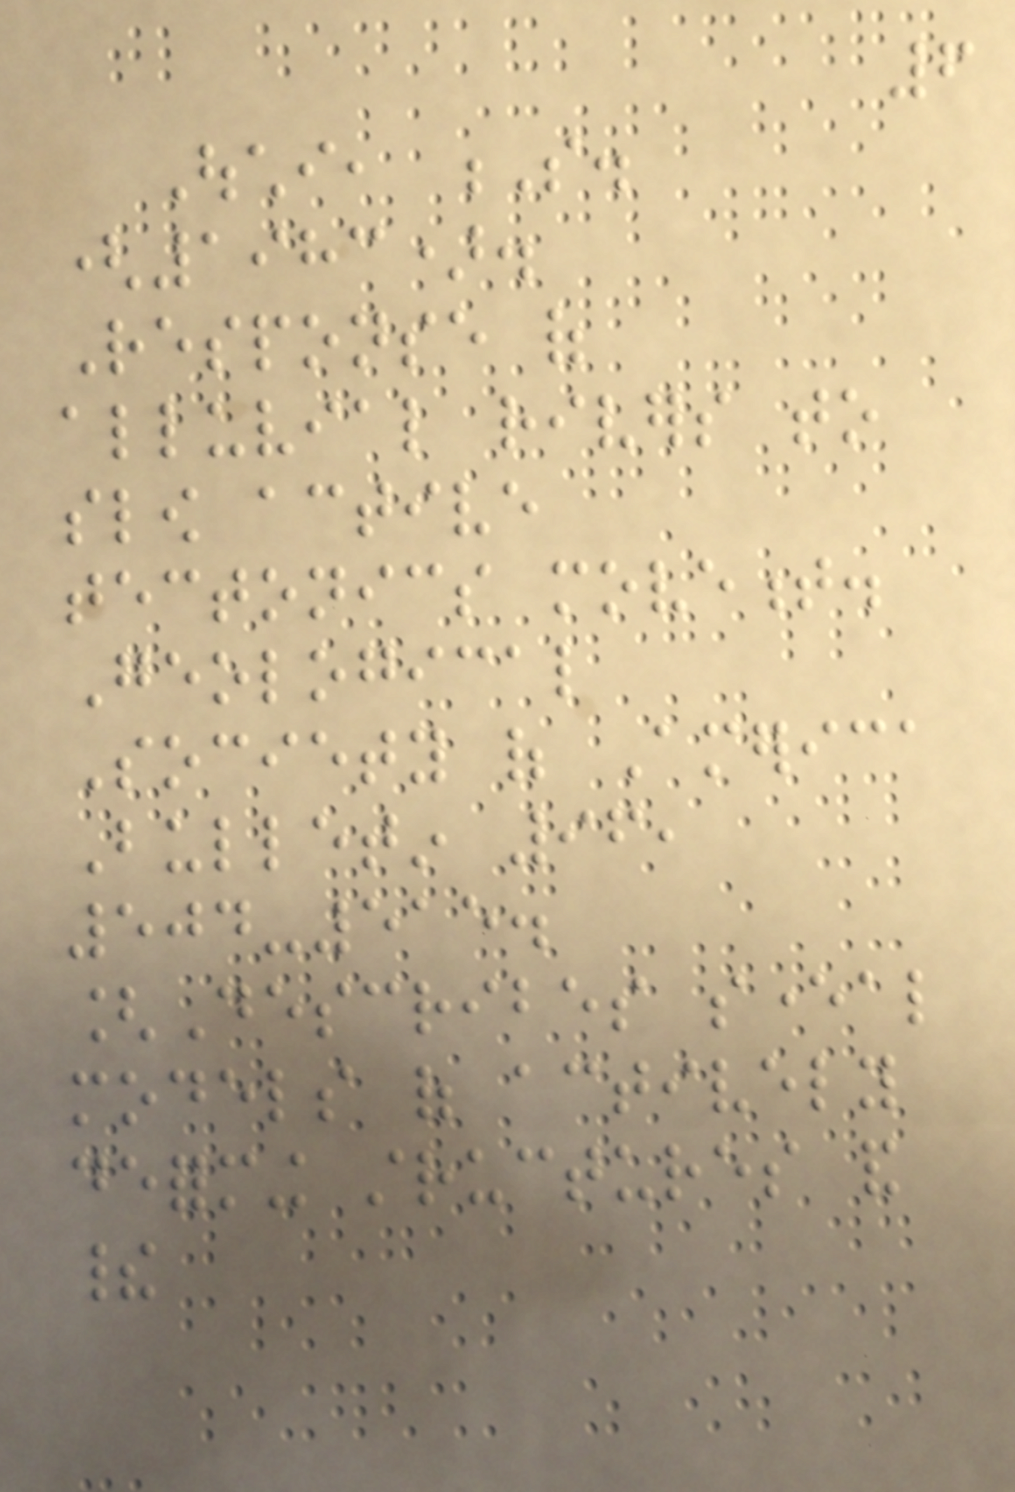6
Ouchi, S.
(1983).
Response of
alluvial rivers to
slow active
tectonics movement.
Geological
Society of America
Bulletin 96,
504-515.
[Describes several
models of actively
deforming structures and
their
